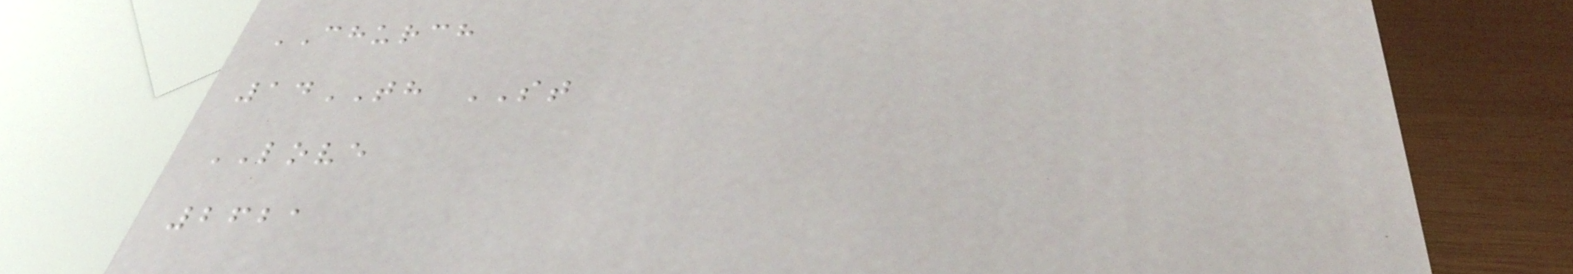CHURCH
14TH ST
LOVE
2621
